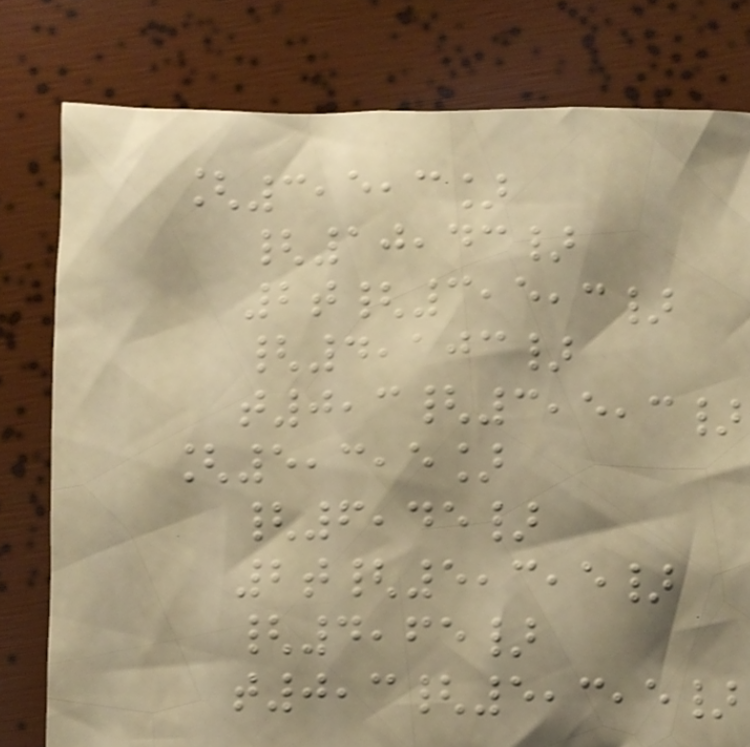[3,5,3]
{10,43}
2t{3,5,3}
{4,103}
t0,3{3,5,3}
[5,3,5]
{6,45}
2t{5,3,5}
{4,65}
t0,3{5,3,5}
